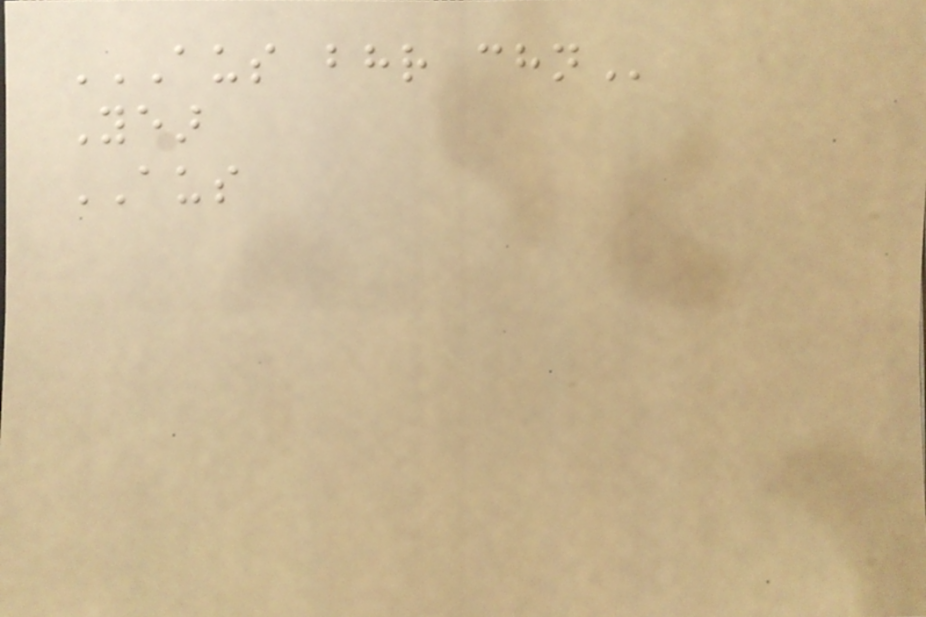AUS BHR CHN
Year
AUS
